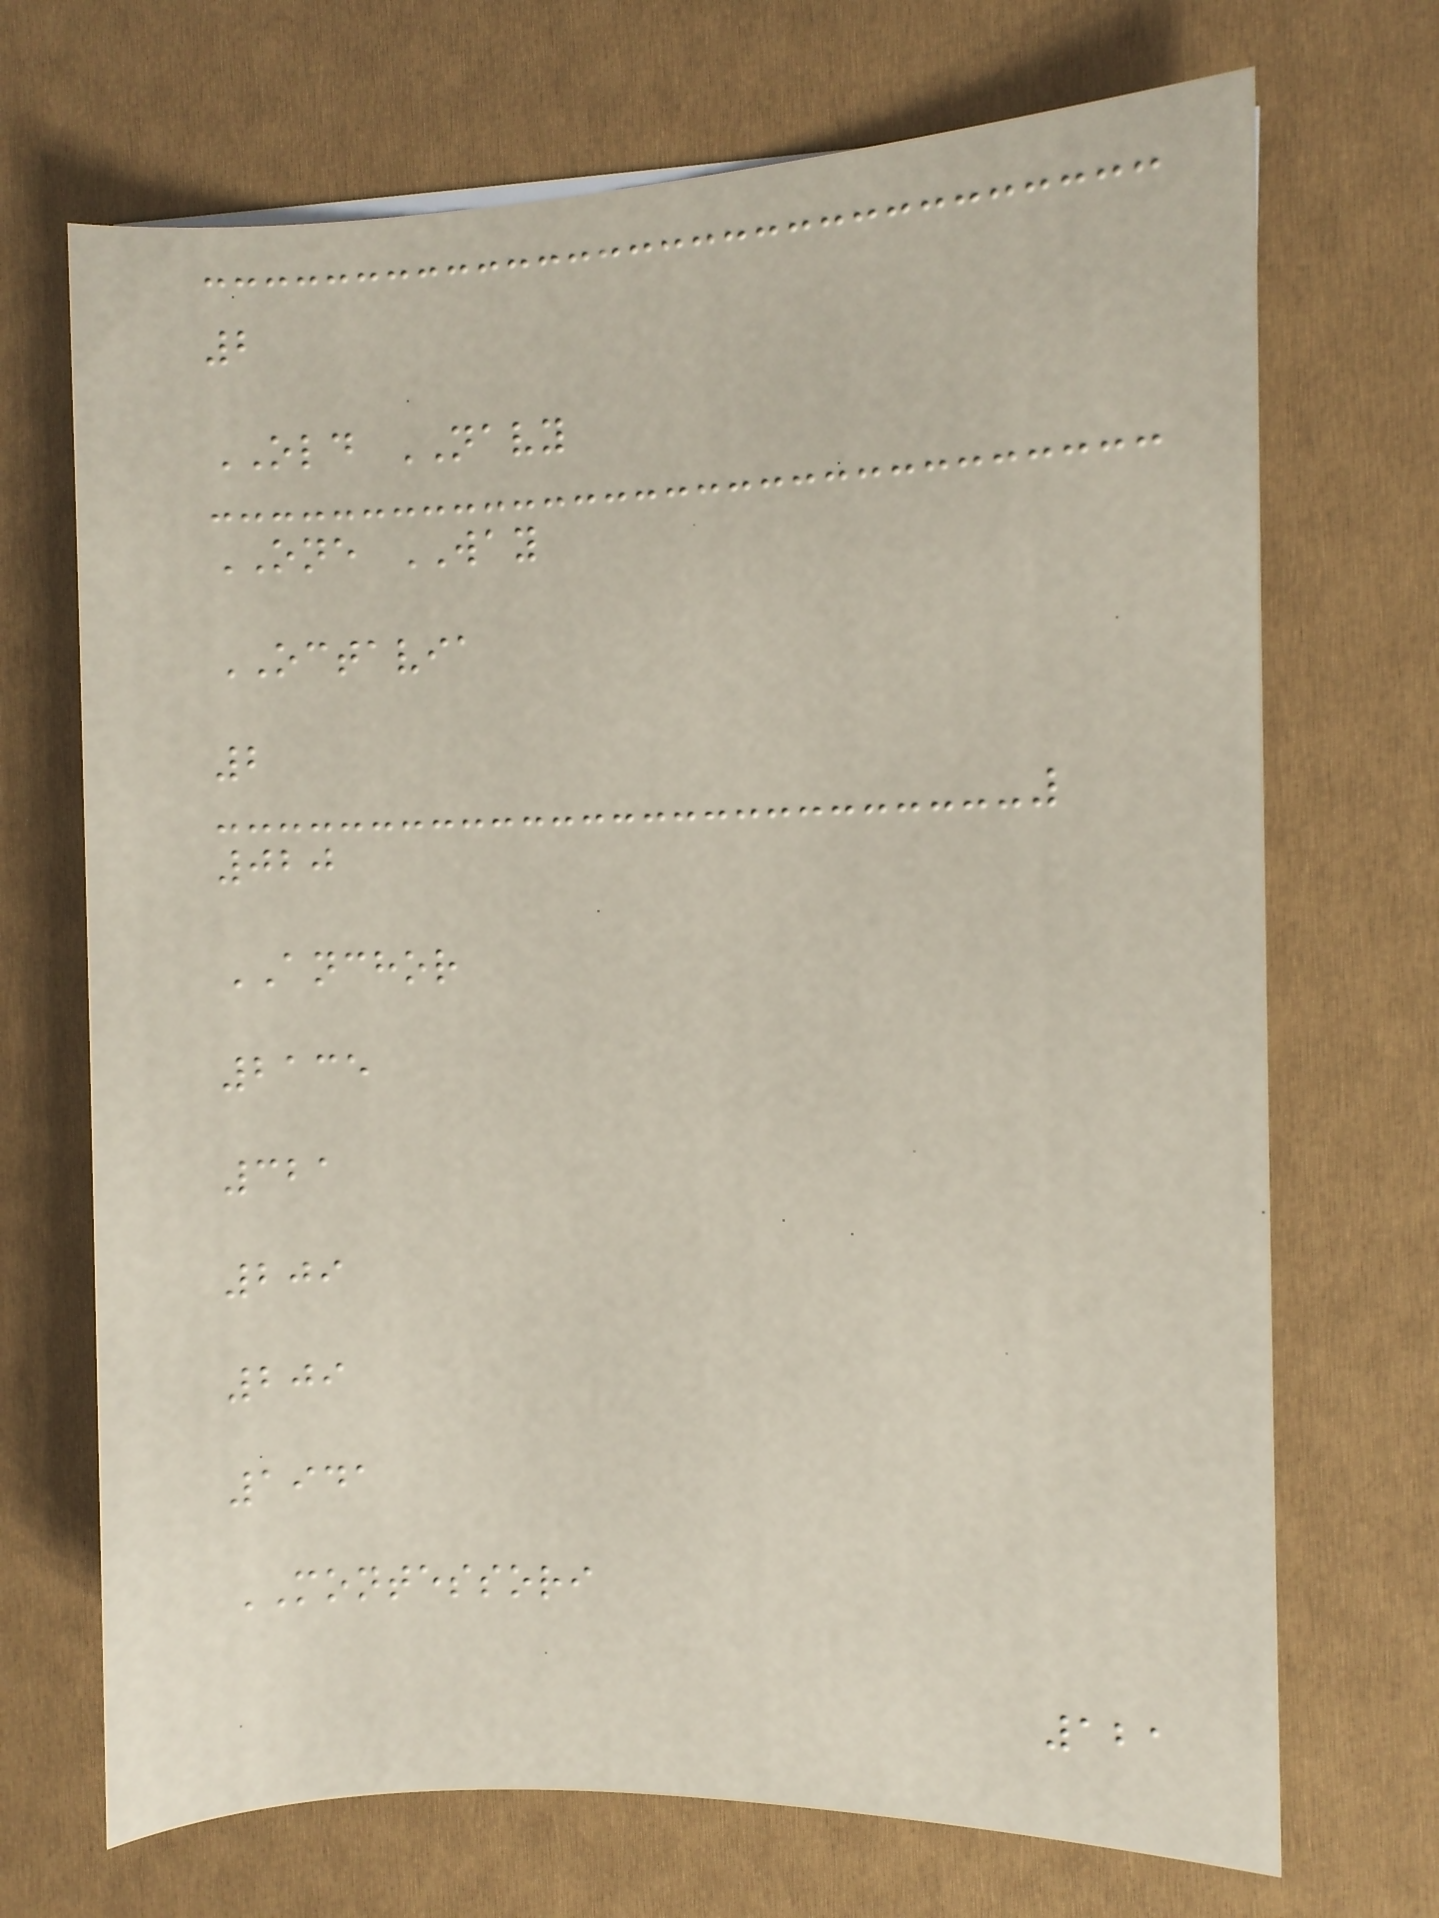2
OLD NAVY
ONE WAY
OCTAVIA
2
020
ANCHOR
2135
321
209
209
1941
MONTESSORI
121
